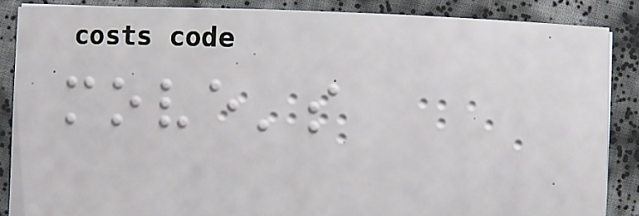move's
